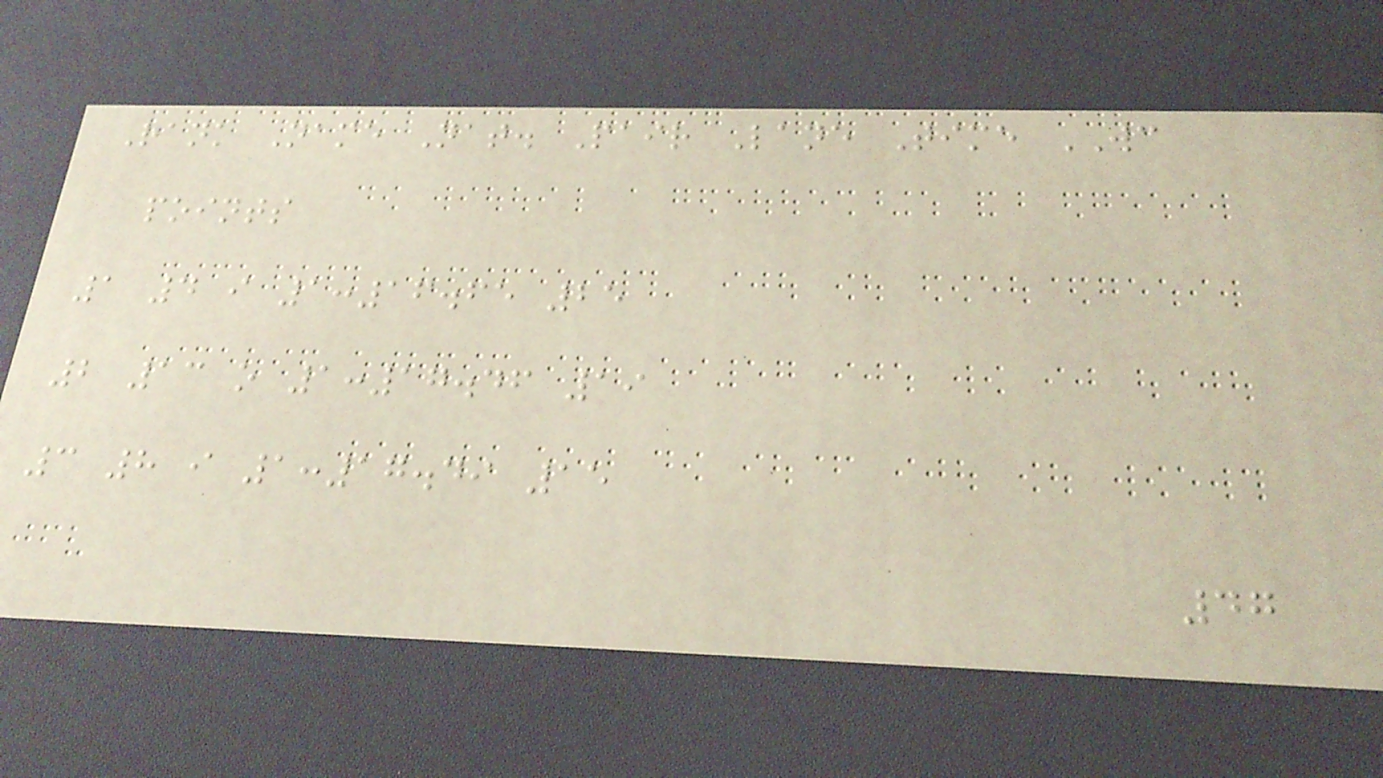Rank Name Nat. Pair Lane Time WC
points
1 4 i 1:16.65 25
2 13 o 1:17.46 19
3 8 i 1:17.49 15
47
